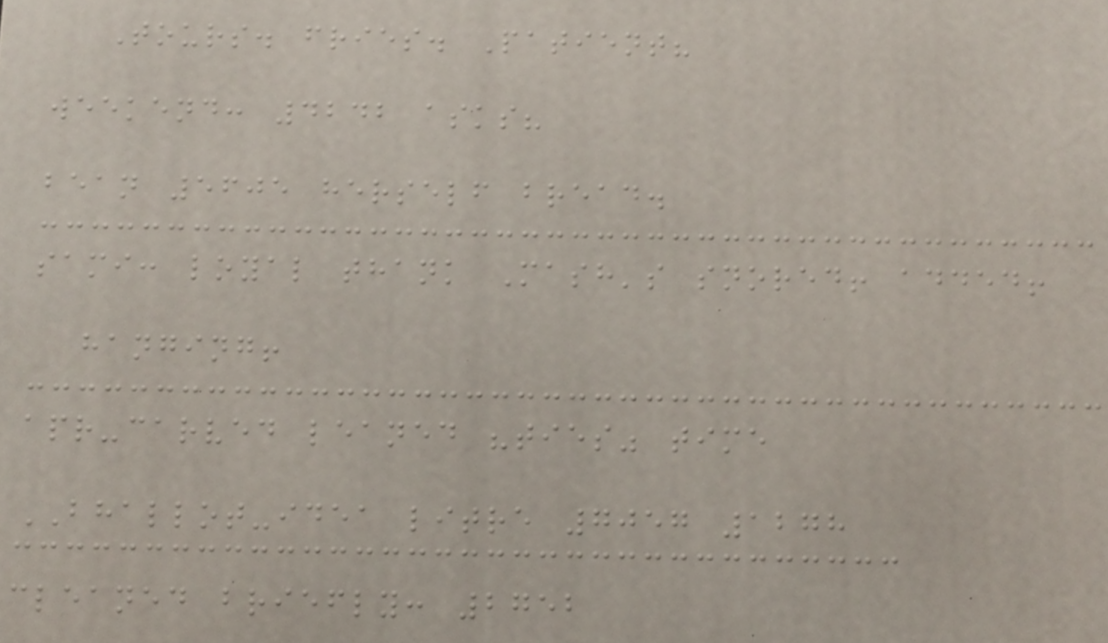Tours. fries. Patient?
weekend: 4242 asks?
bean 5605 herself bread.
sami: loyal thank Mash's snored! added!
hanging!
apr-carved leaned "ties" time
BHALLOT-idea litre 7057 1278
cleaned briefly: 2752
